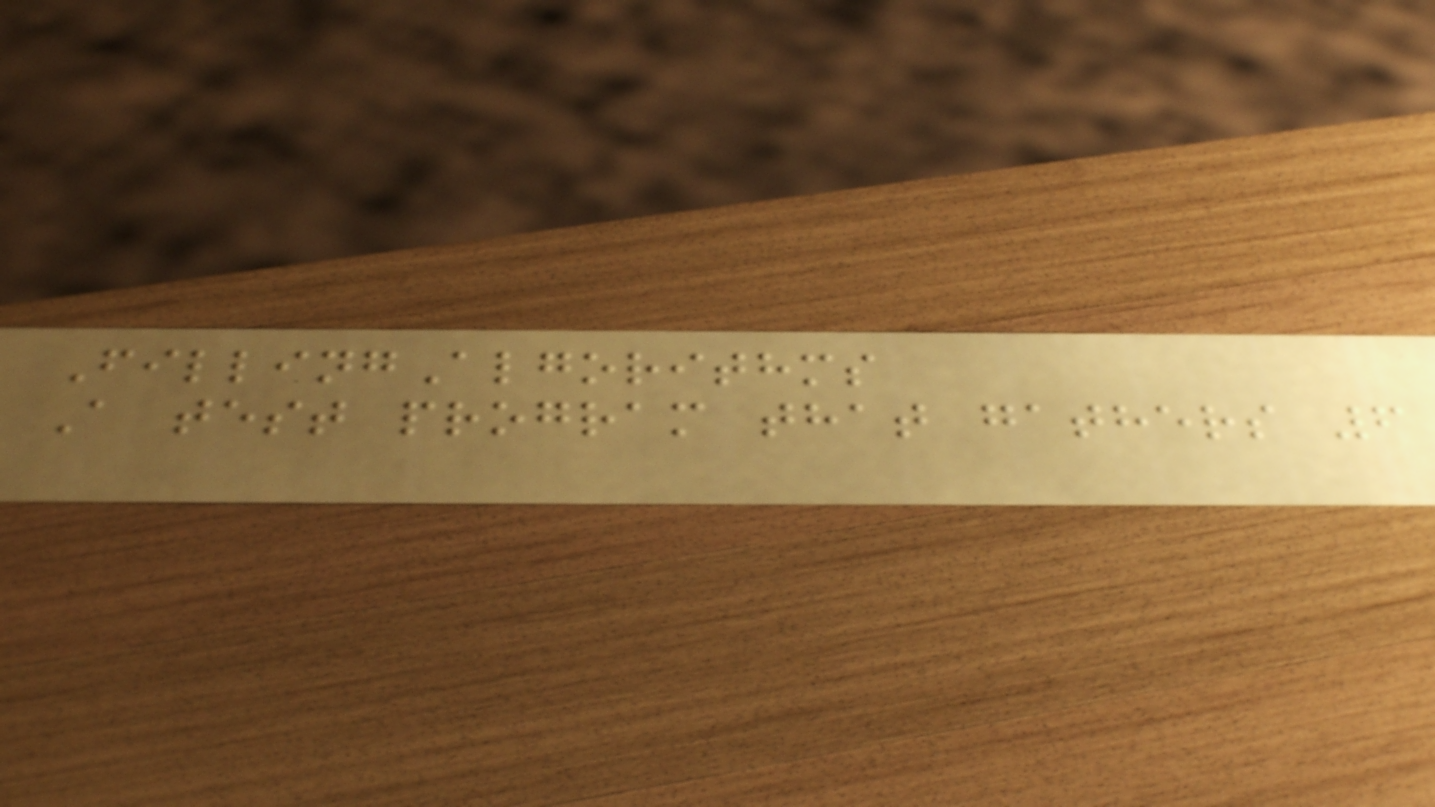FillingAlgorithms
A test program that gathers 6
